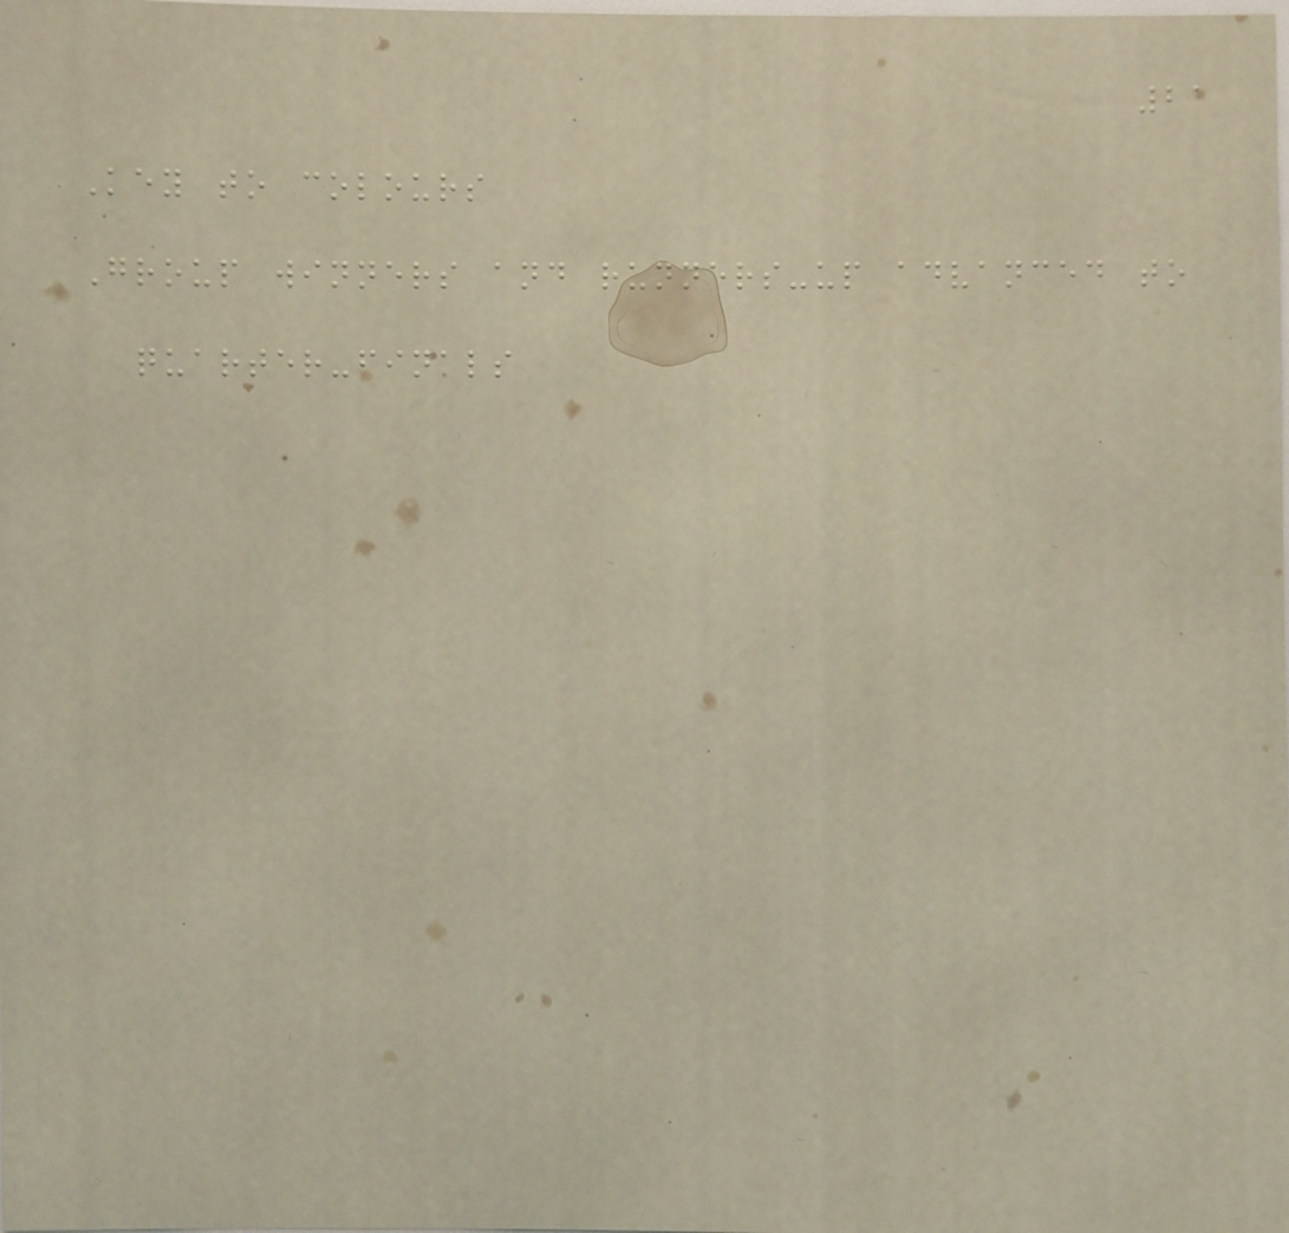21
Key to colours
Group winners and runners-up advanced to
quarter-finals
